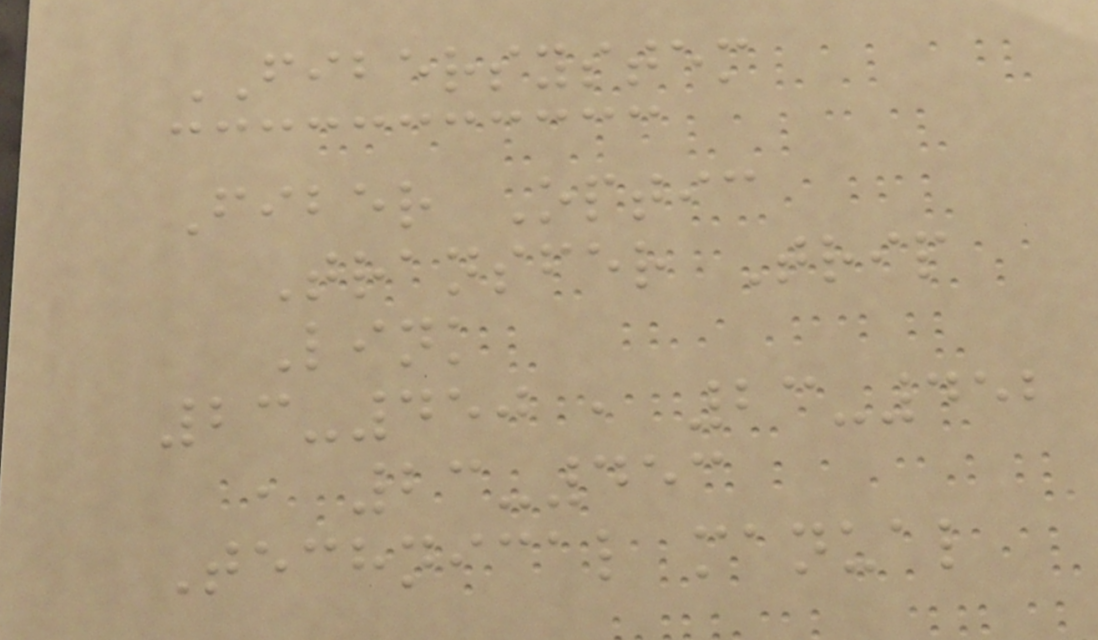FIBERSYSTEM
Fiber Optic
Transfer Trip
Link
23-450 , 23-452
, 23-453
Technical manual
